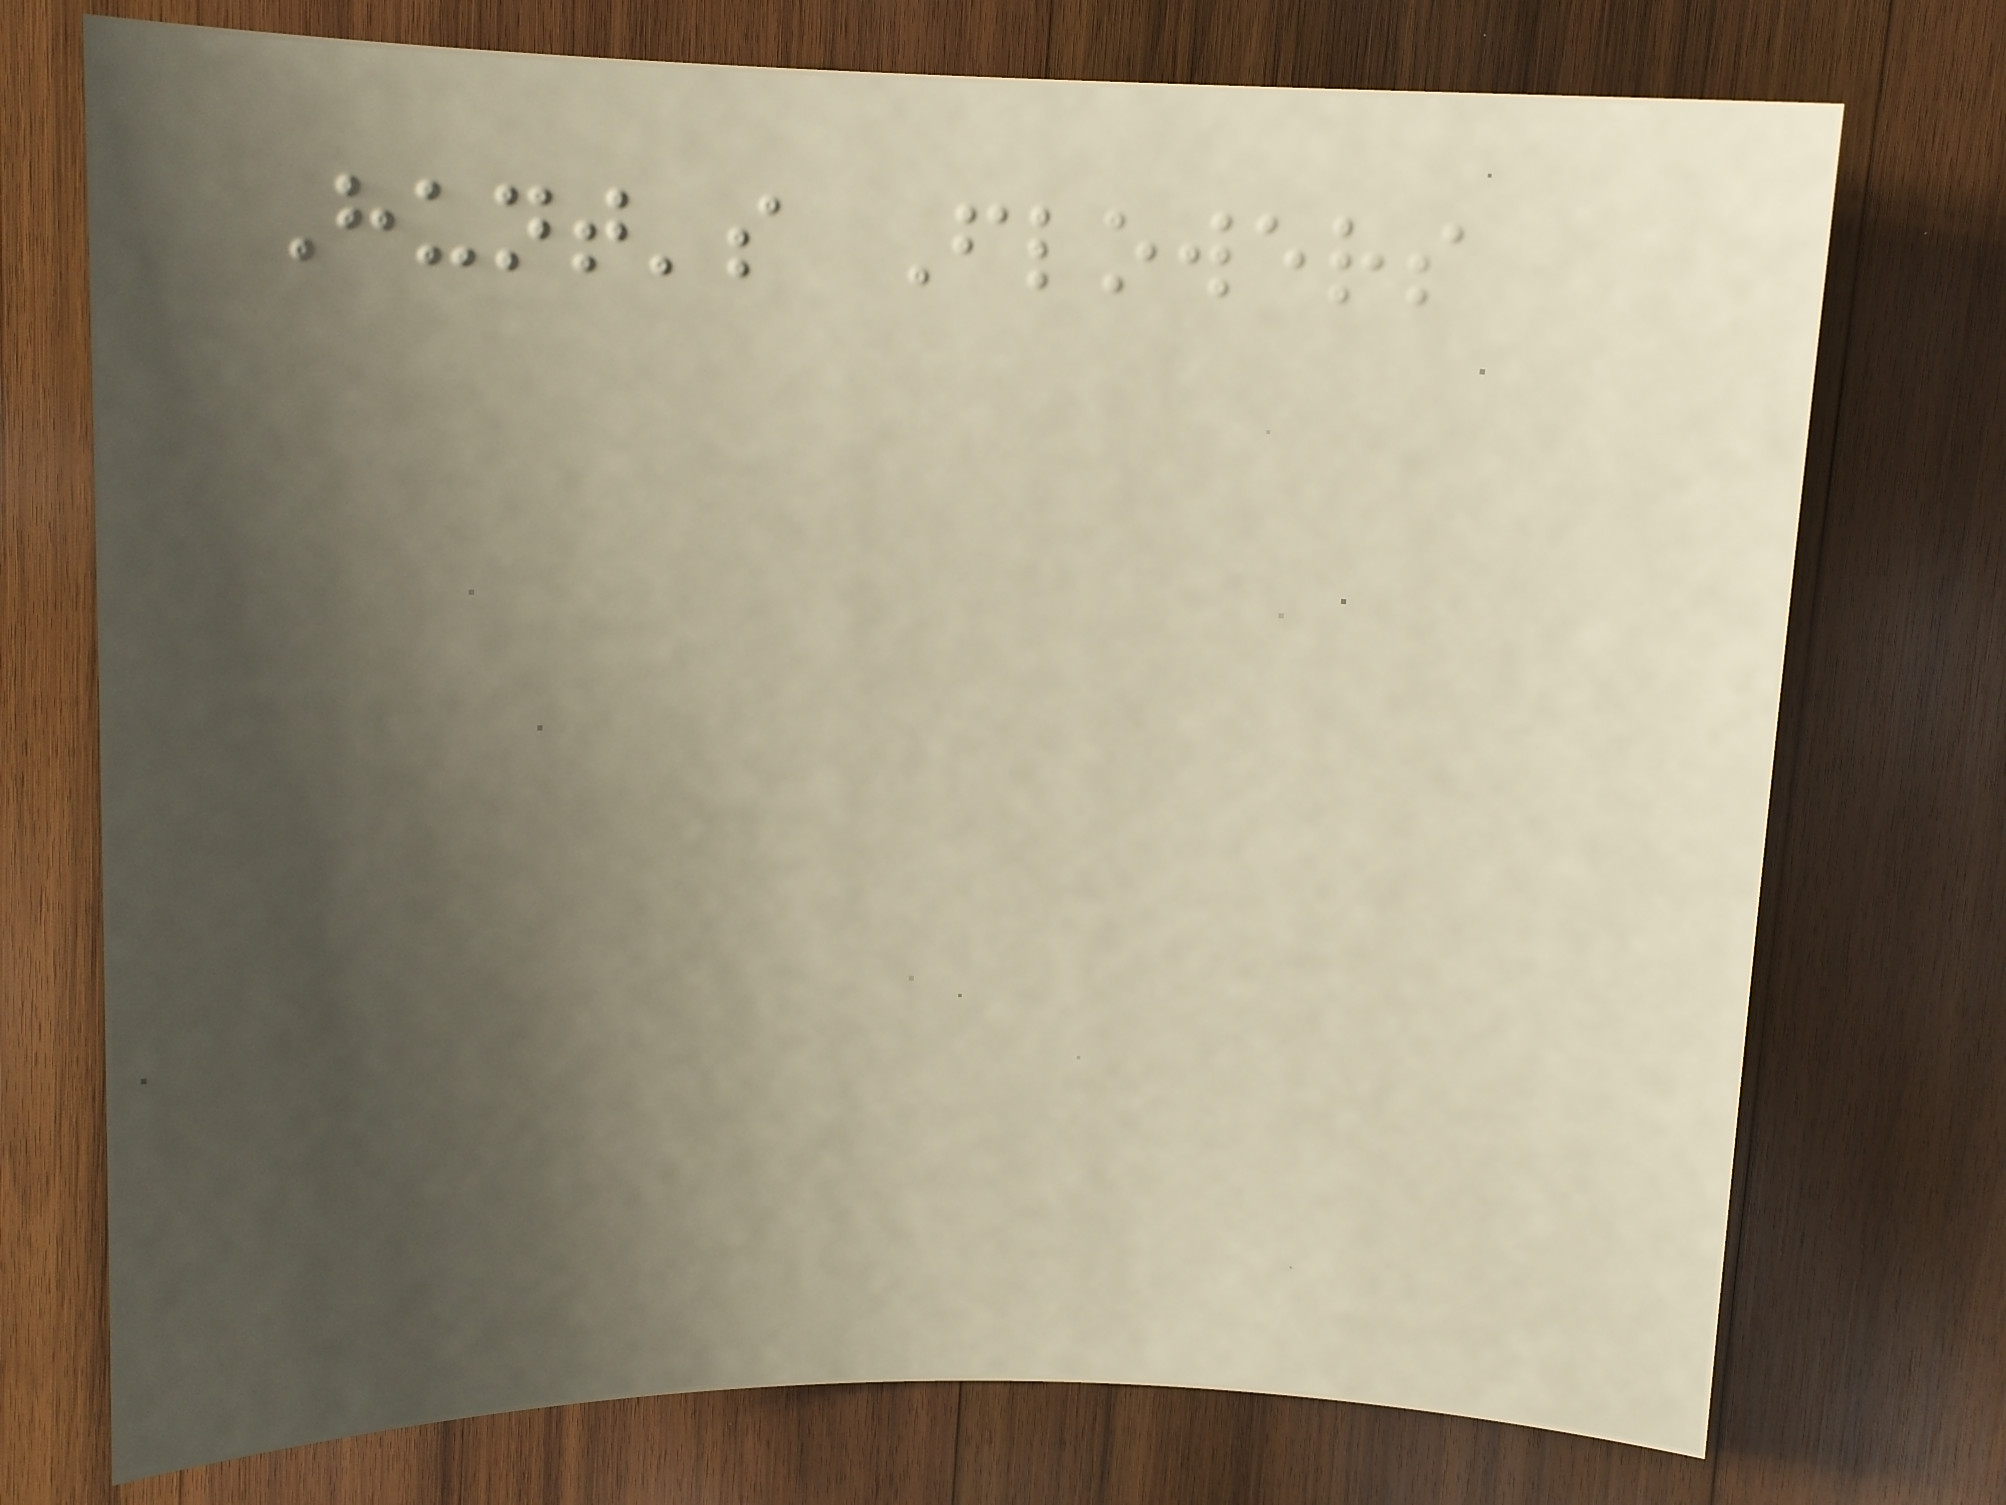Hunt's Flowers
